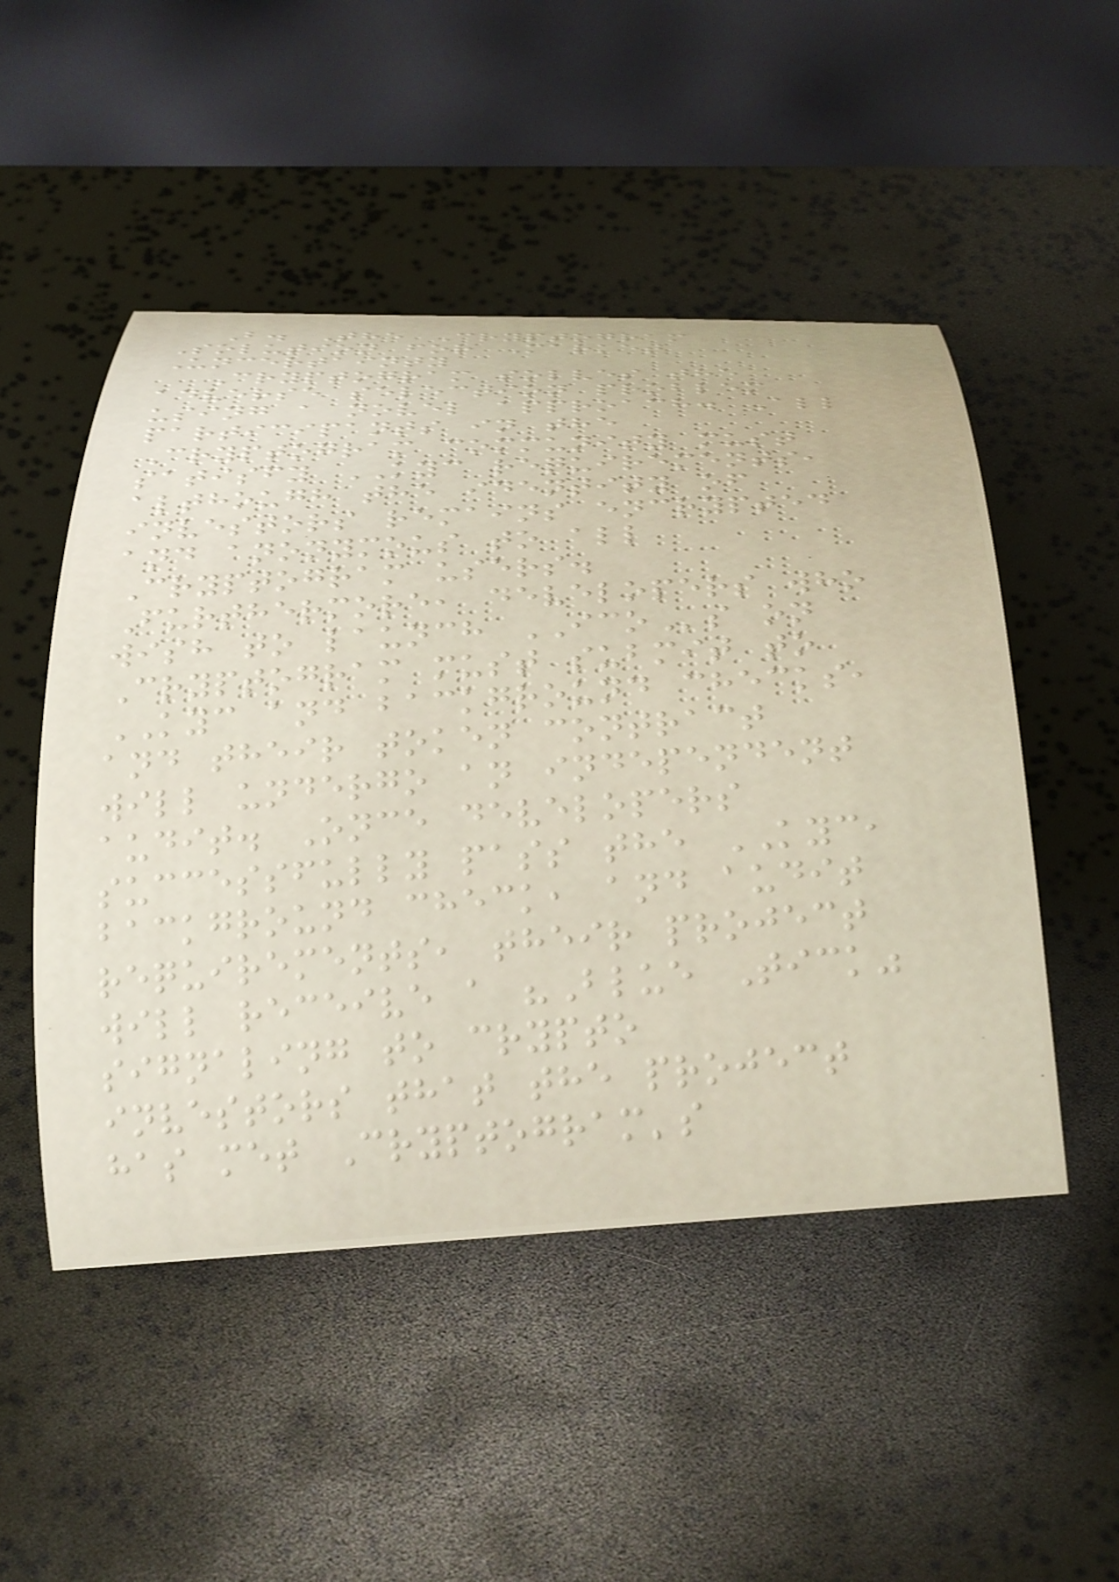B. The Cryptogram
Solution for Market
Uncertainty
Cryptogram solves the
adverse selection problem
using a novel approach. All
participants in the
Cryptogram community must
satisfy KYC requirements,
although the identity of
investors remains encrypted
and anonymous to all
Cryptogram users.
Furthermore, developers who
wish to launch ICOs on
Cryptogram must submit to
KYC and background checks,
and their token contract
will undergo an independent
audit. Once developers
successfully pass the KYC,
background check, and audit
requirements, their project
will receive a "Blue Tick"
signaling to crypto
investors that the project
has met Cryptogram's
